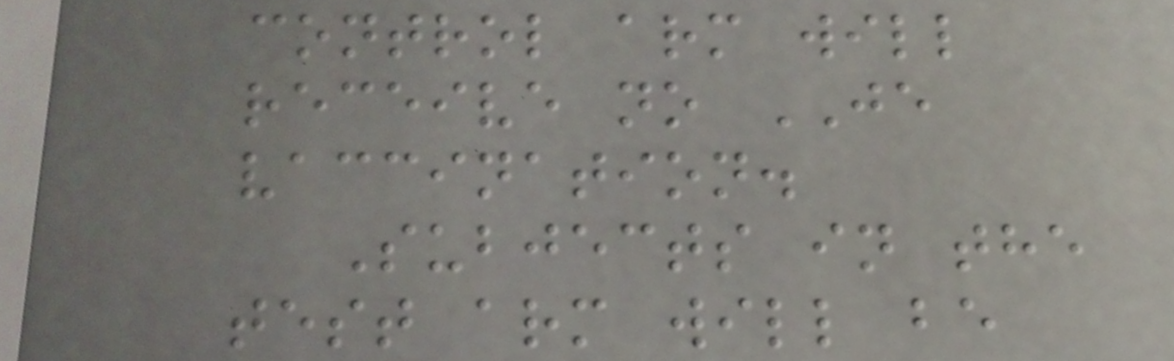control arm will
receive no JE
vaccination.
Subjects in the
test arm will be
